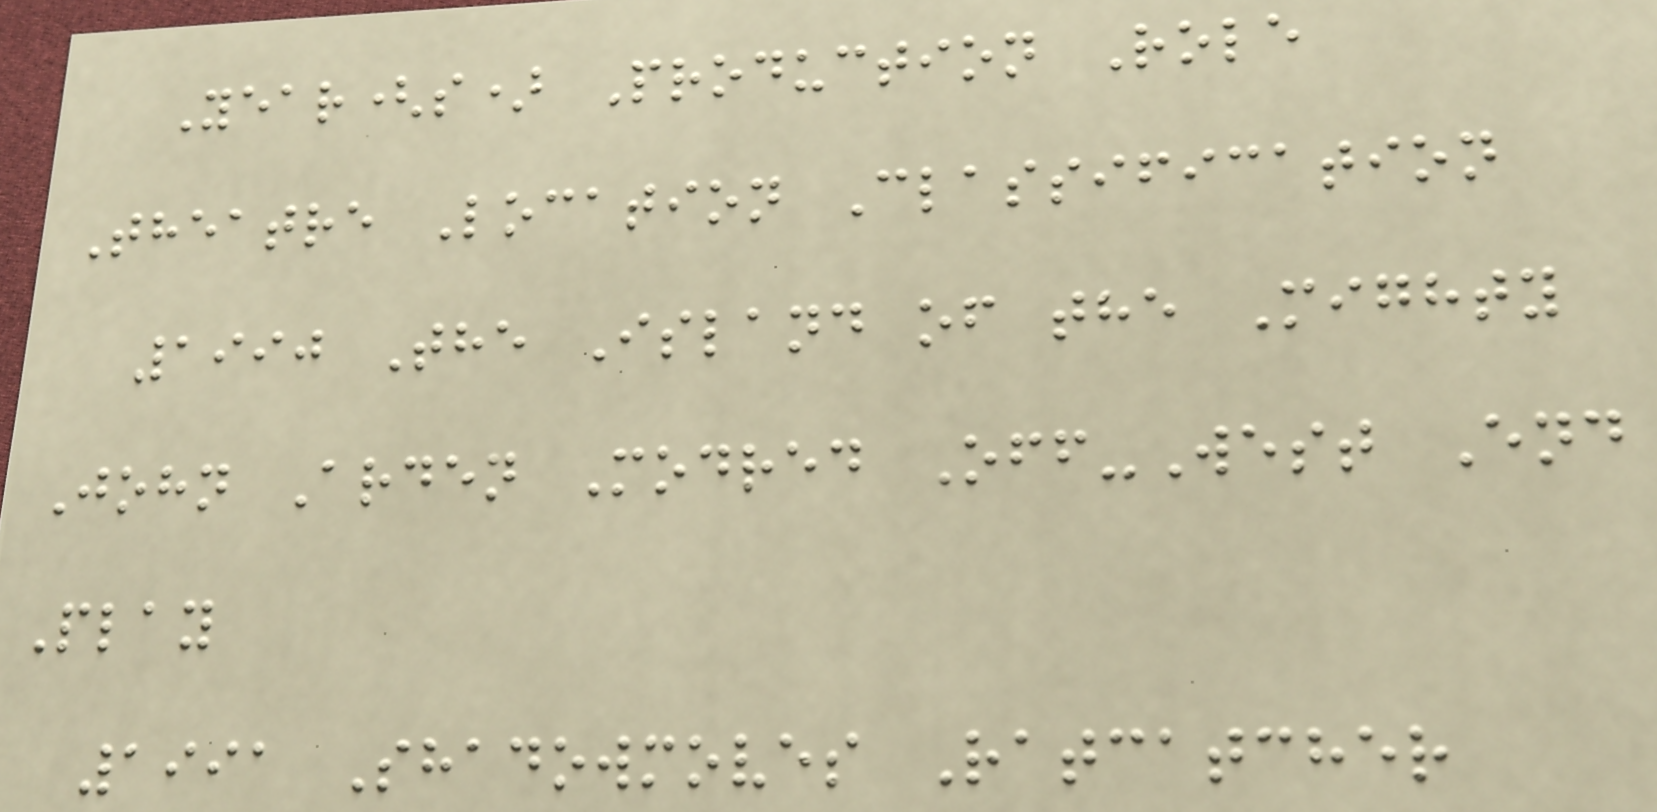Year(s) Production Role
Theatre Location Classification
1990 The Island of the Mighty
John Arden Modred Off-West End
Play
1991 Shadowmoves Ratcatcher
